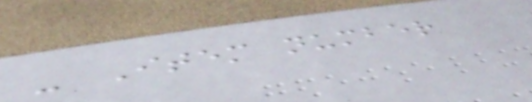- Item number
